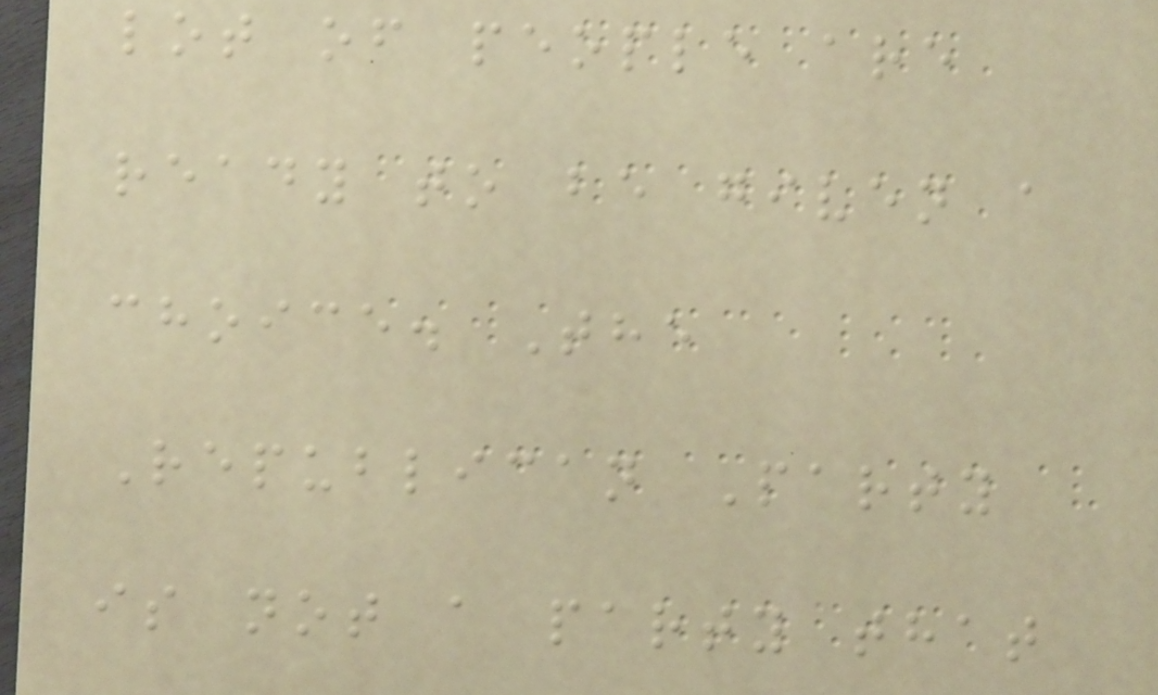lot of people are
ready to be given a
choice. The
Republican Party
is not a party that
